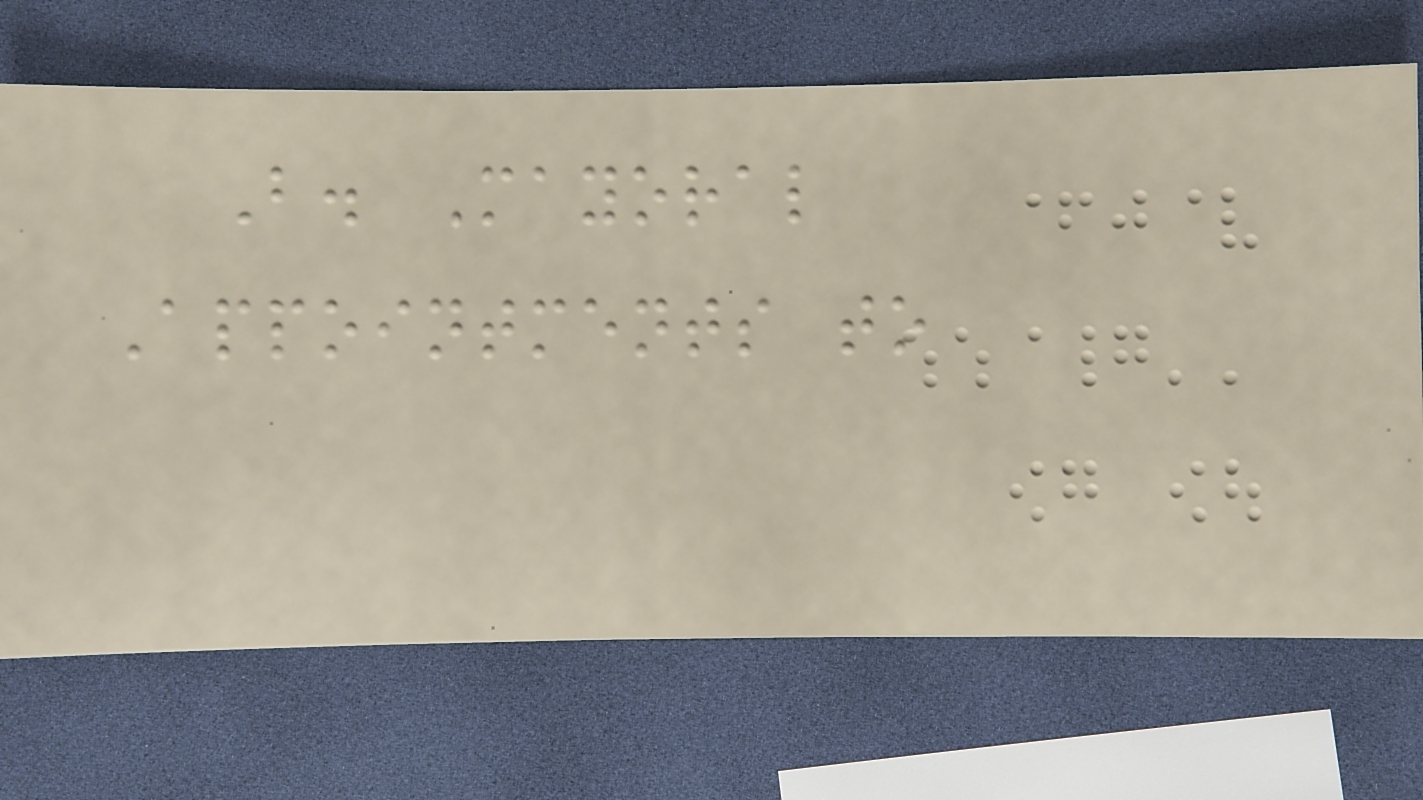B. Mayoral
Appointments to
